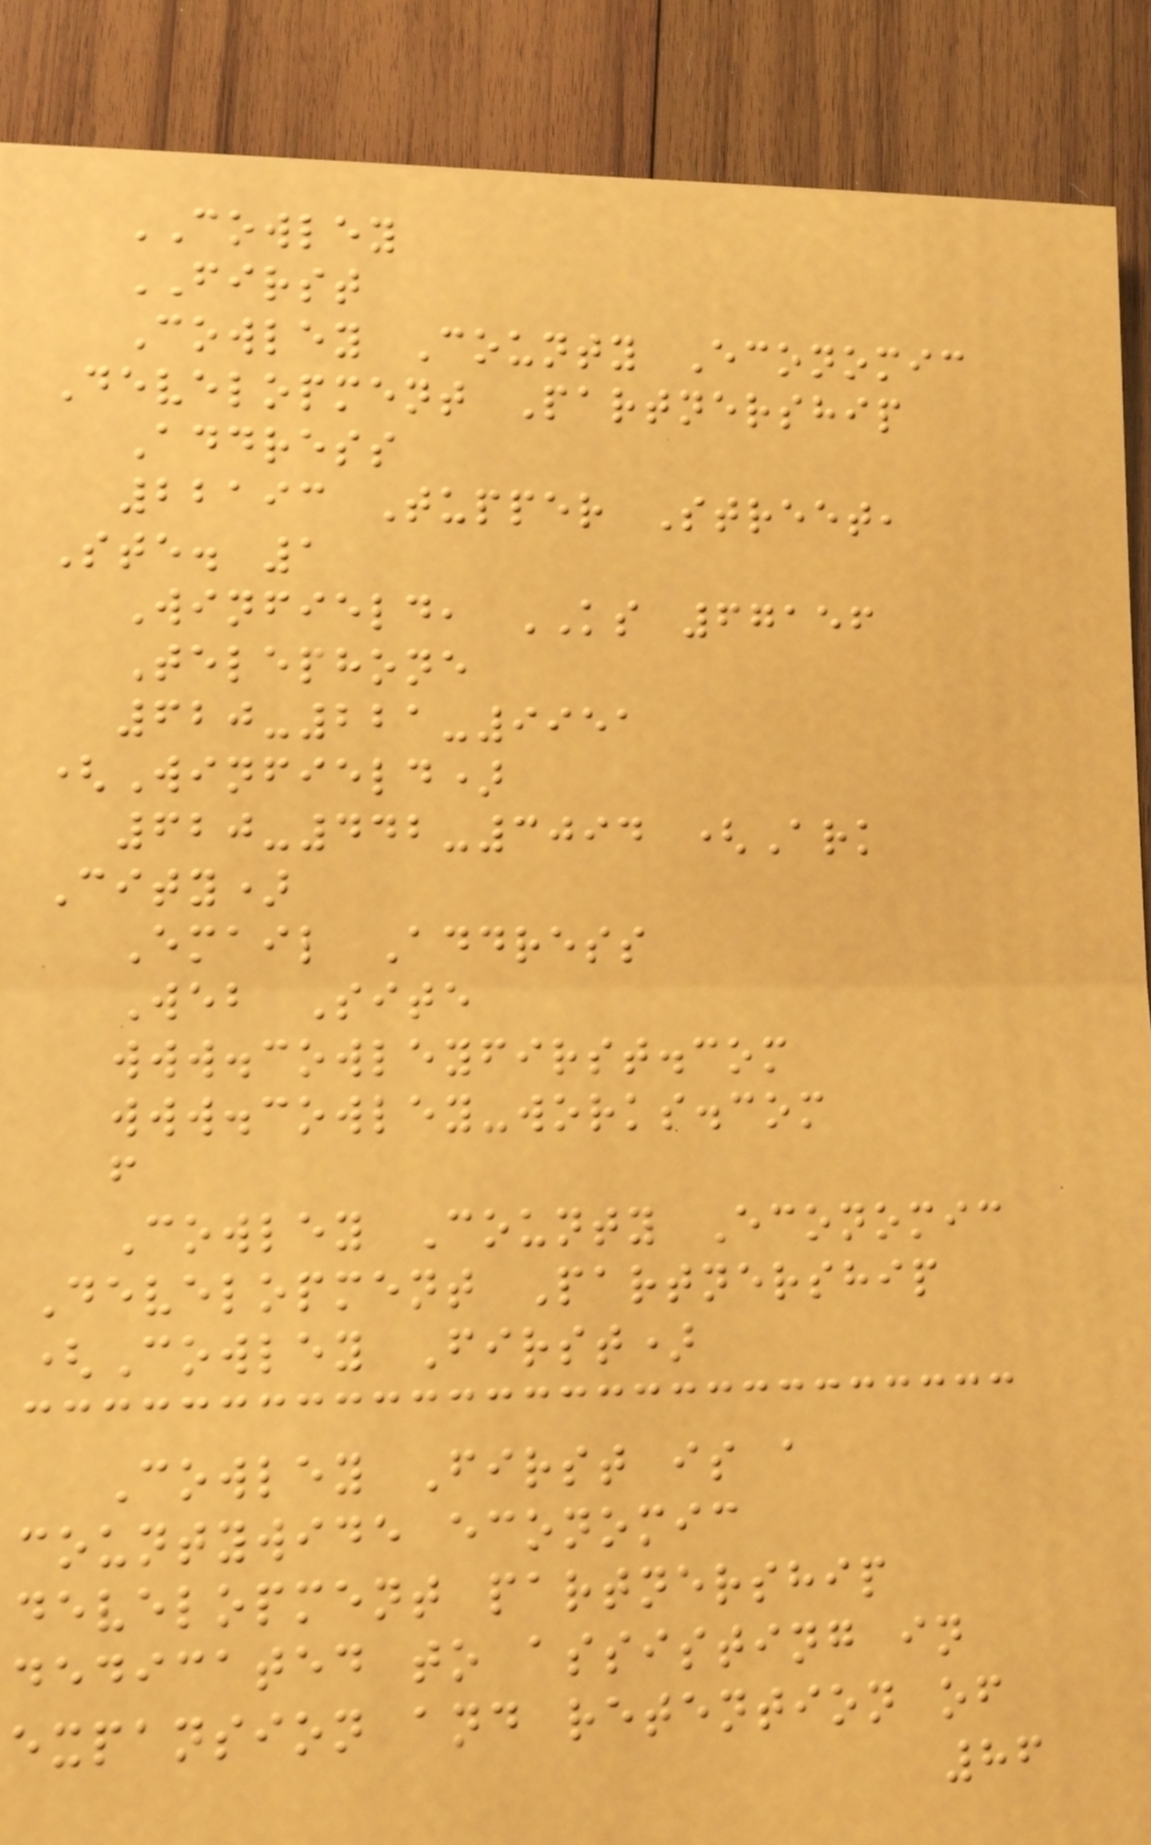COWLEY
FIRST
Cowley County Economic
Development Partnership
Address
22193 Tupper Street,
Ste. 1
Winfield, KS 67156
Telephone
620-221-9951
(Winfield)
620-442-3094 (Ark
City)
Email Address
Web Site
www.cowleyfirst.com
www.cowley-works.com
f
Cowley County Economic
Development Partnership
(Cowley First)
Cowley First is a
countywide economic
development partnership
dedicated to assisting in
expansion and retention of
86
